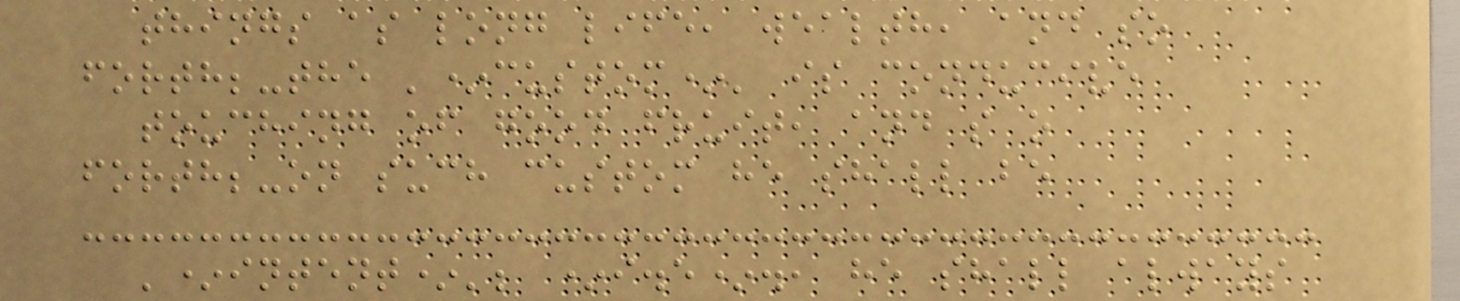things as long life, wealth, and so
forth;-the '*custom*' is conducive
touching of good fruit, and s o
forth;-on such custom he shall be
'*intent*'; *i.e*., he shall always
